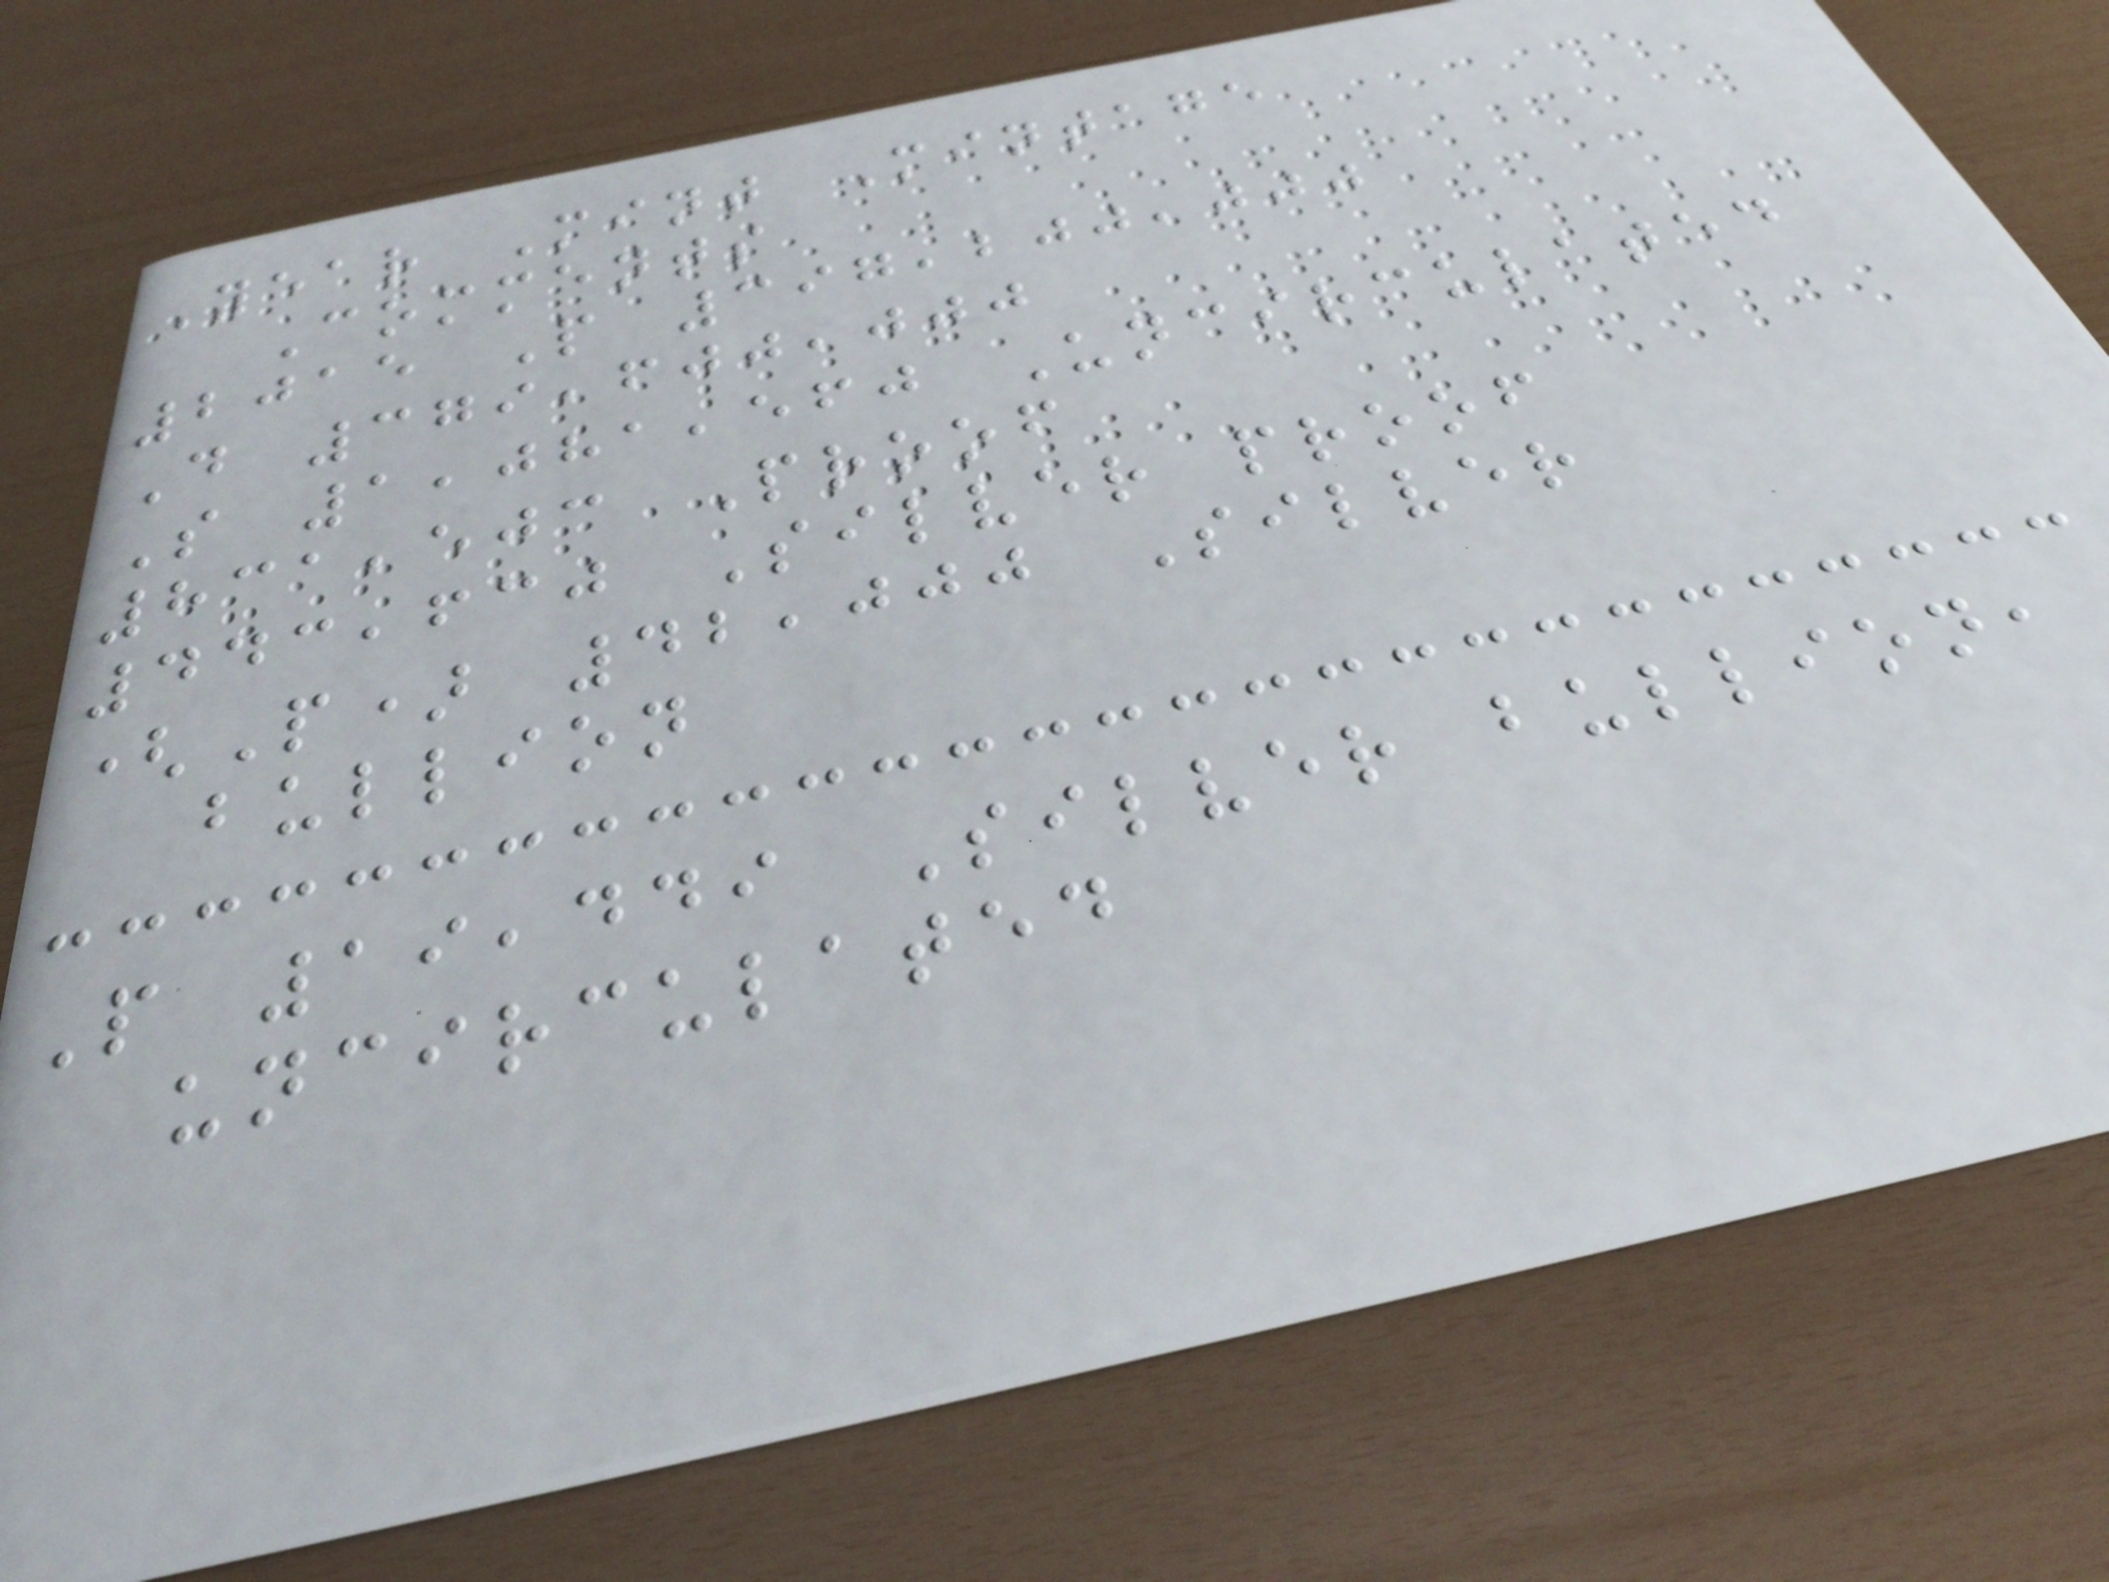Year Mint Mintage
Comments
2015 P 397,200,000
D 379,600,000
S 1,081,560 Uncirculated
831,503 Proof
443,630 Silver proof
(P) 42,000 Silver
bullion
P 19,449 Silver bullion,
uncirculated
